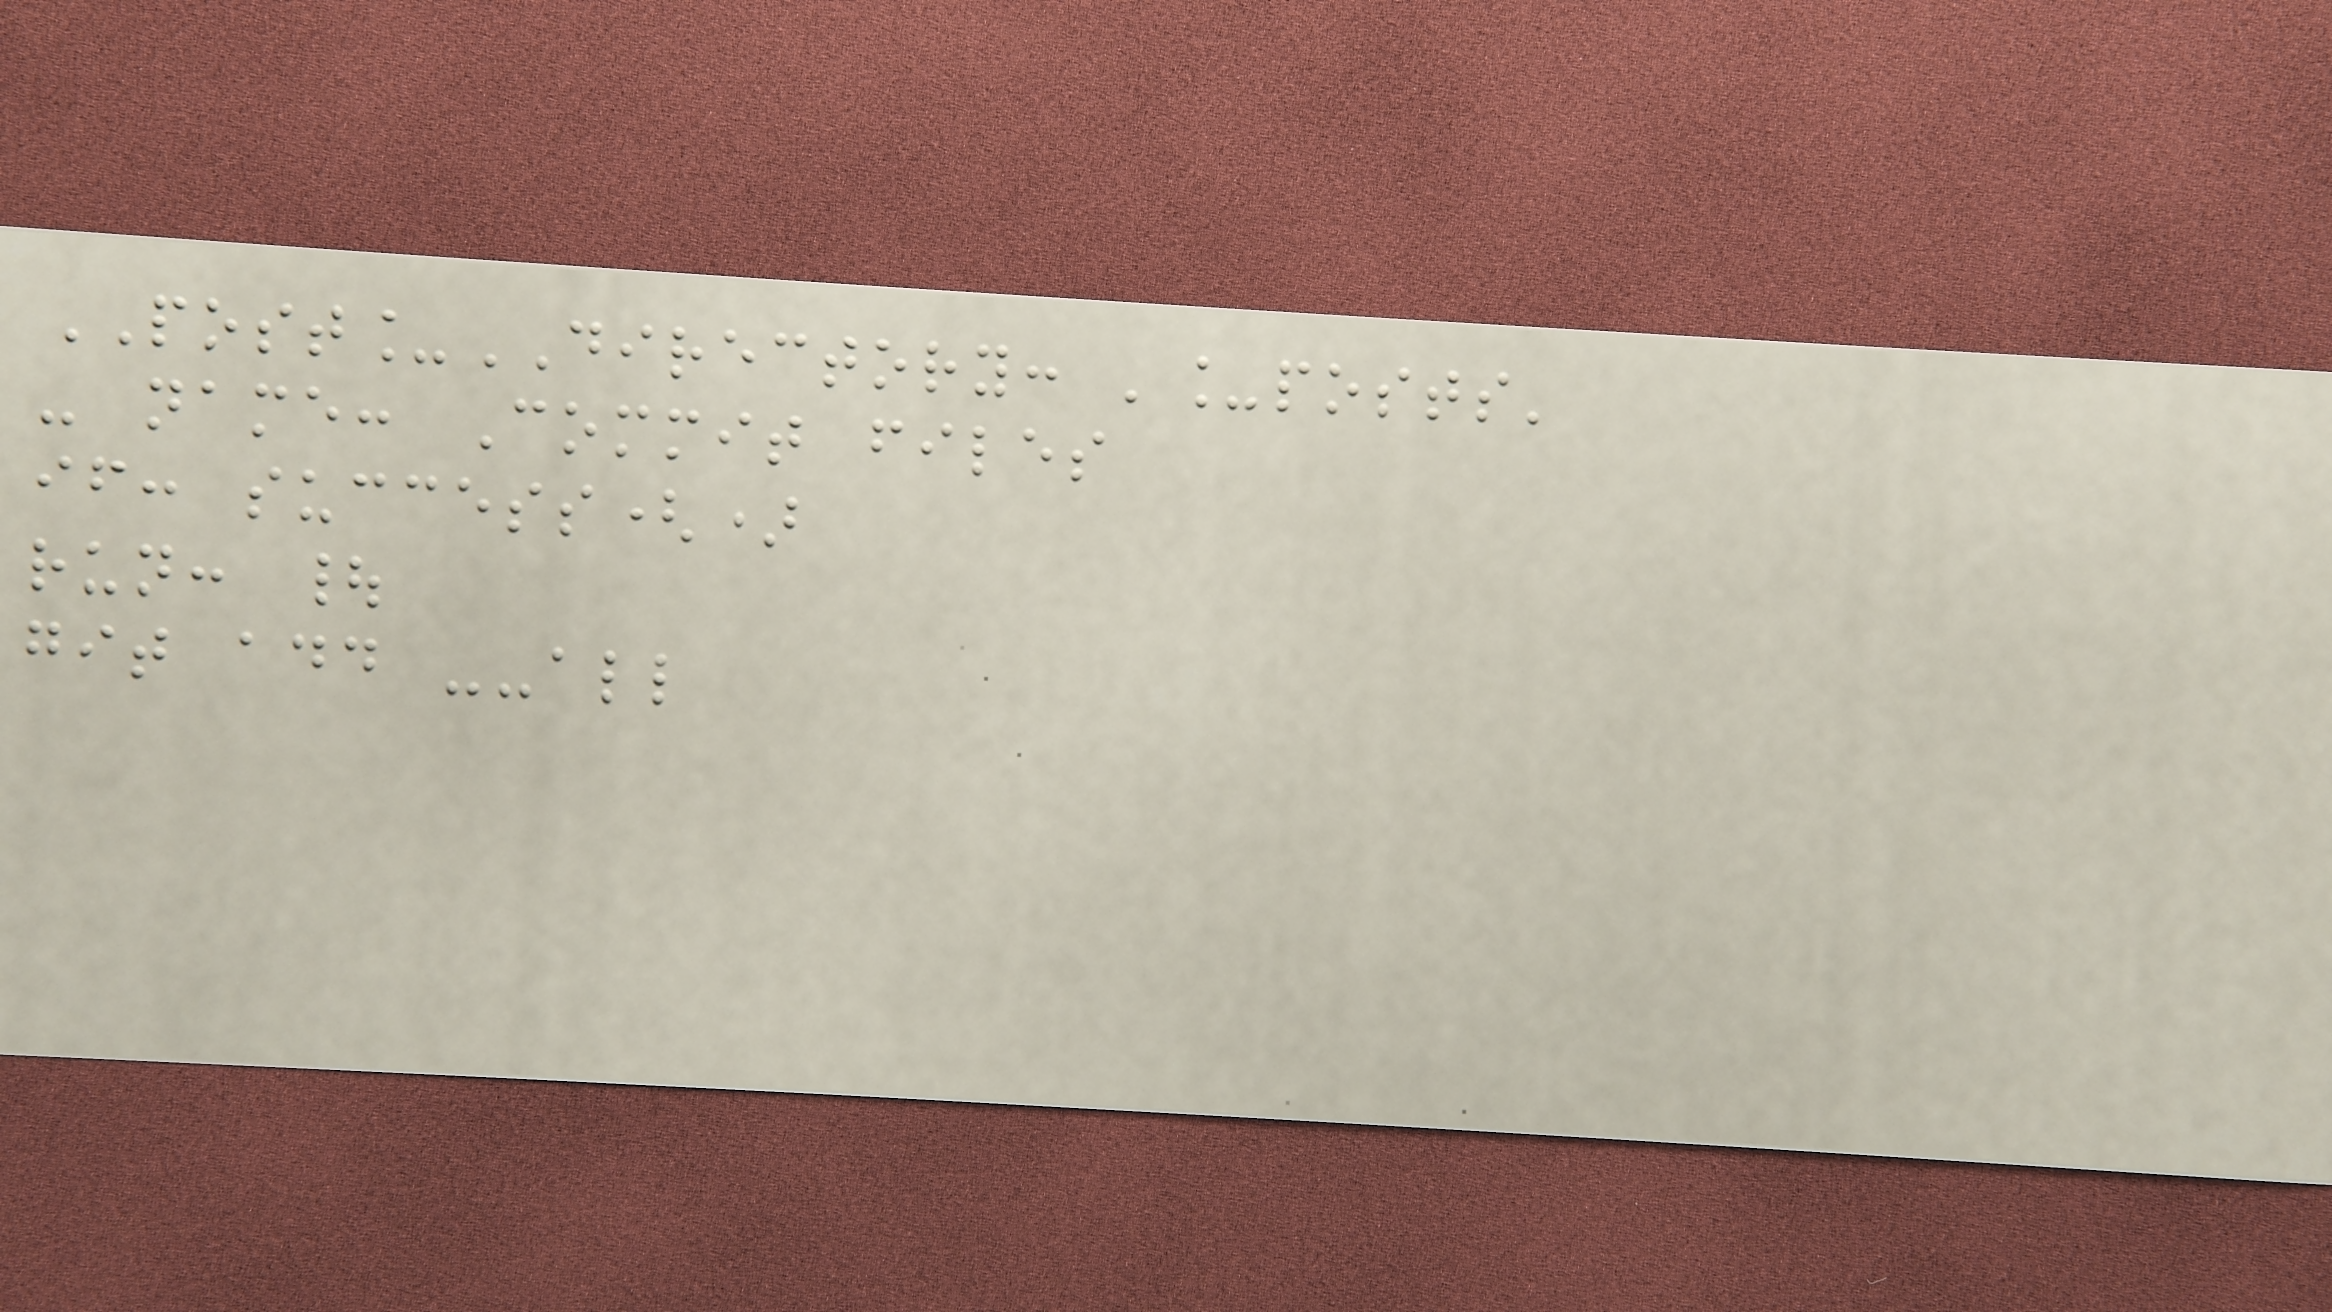POST_DIRECTORY: '_posts'
- name: Commit files
if: success()
run: |
git add --all
